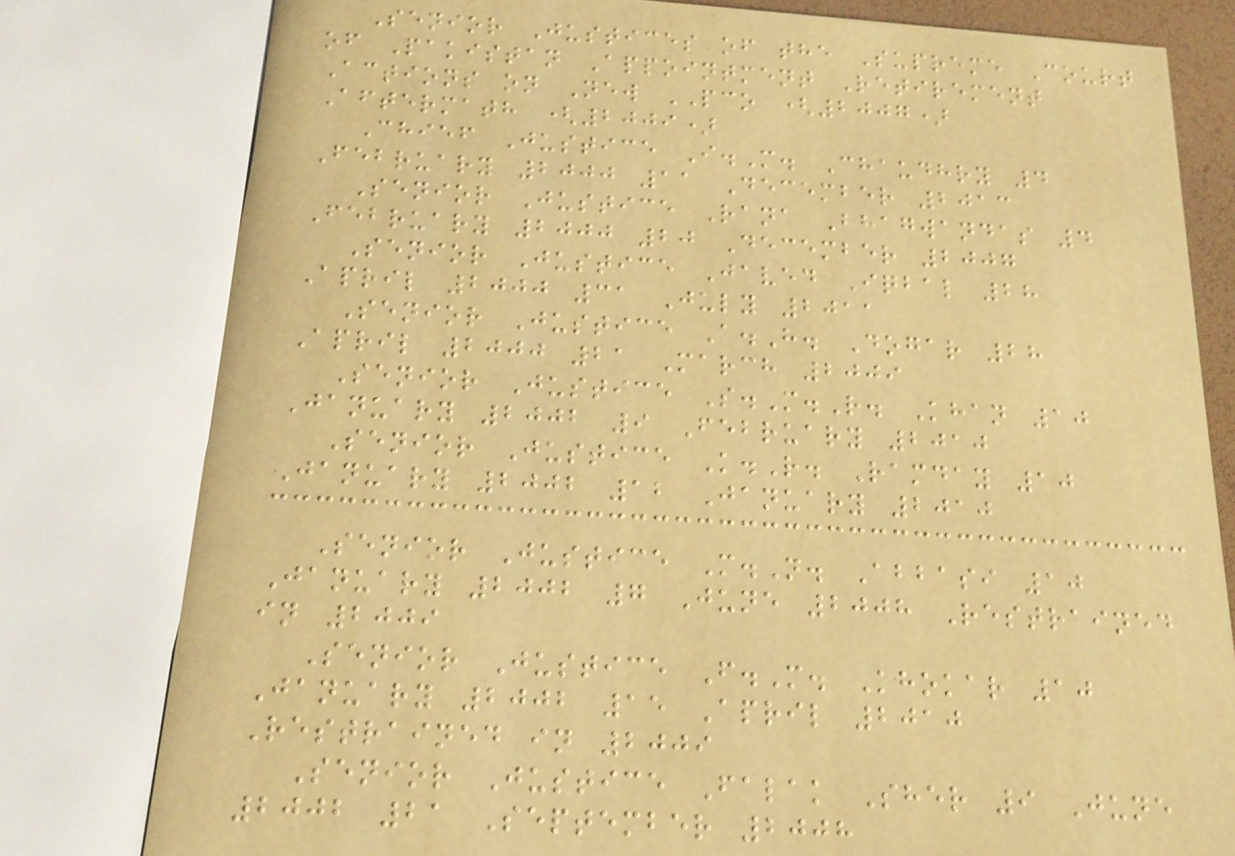Senior Justices of the Supreme Court
of Pakistan Appointment Retirement
Actions on New PCO (2007)
Aftermath (2009)
Chief Justice I.M. Chaudhry 4
February 2000 11 December 2013
Senior Justice Rana Bhagwandas 4
February 2000 20 December 2007
Senior Justice Javed Iqbal 28
April 2000 31 July 2011
Senior Justice A.H. Dogar 28
April 2000 21 March 2009
Senior Justice S.M.R. Khan 10
January 2002 9 February 2010
Senior Justice K.R. Ramday 10
January 2002 12 January 2010
Senior Justice M.N. Abbasi 10
January 2002 7 June 2008 Restrained
in 2009
Senior Justice F.M. Khokar 10
January 2002 15 April 2010
Restrained in 2009
Senior Justice Falak Sher 9 June
2002 21 September 2008
